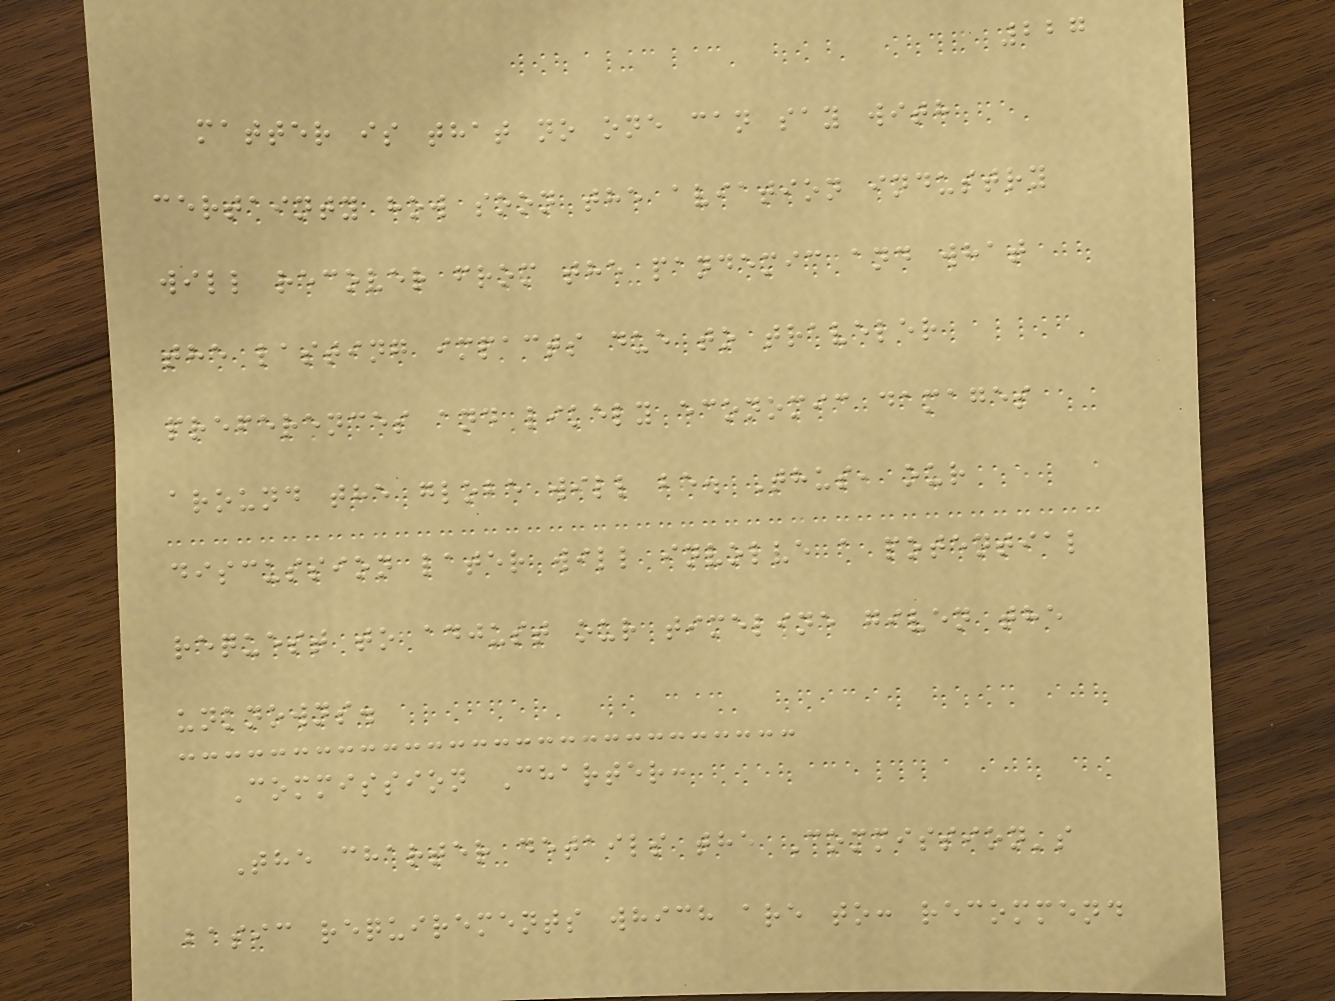227
matter is that no one can say with
certainty how soon the aviation industry
will recover from the pandemic and what
the lasting impacts due to traveler
preferences and likely economic damages
around the globe will be. Thus, our
discussion later will involve a potential
request to adjust our timeline given the
unknowns.
Commission Charter:
The charter details the Commission's
basic requirements which are to: recommend
